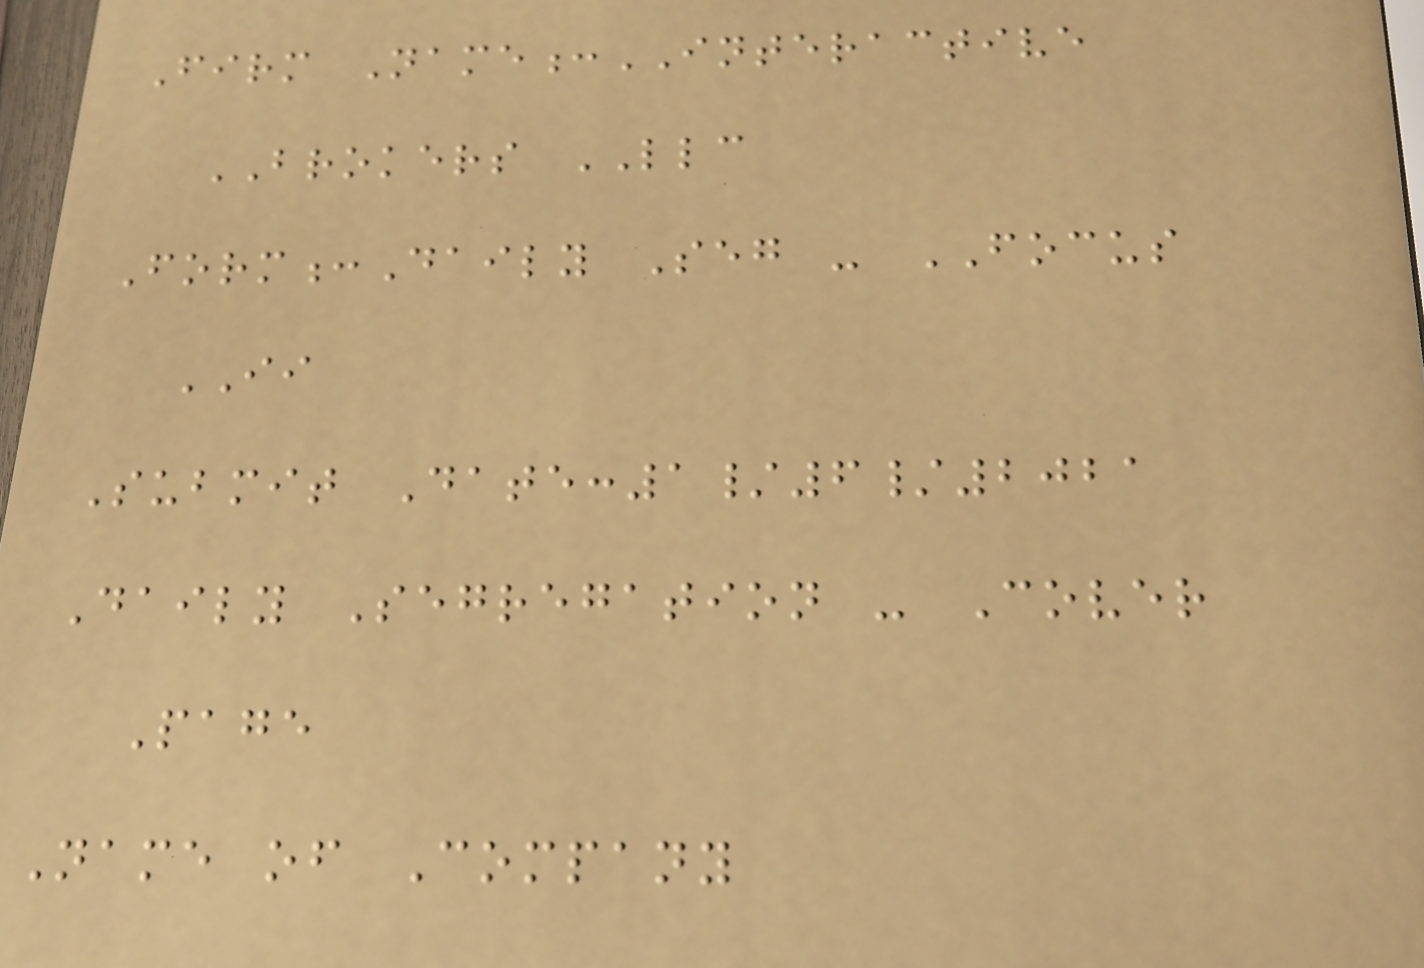Firm Name:INTERACTIVE
BROKERS LLC
Form:Daily Seg - FOCUS
II
Submit Date:1/6/2021
Daily Segregation - Cover
Page
Name of Company
